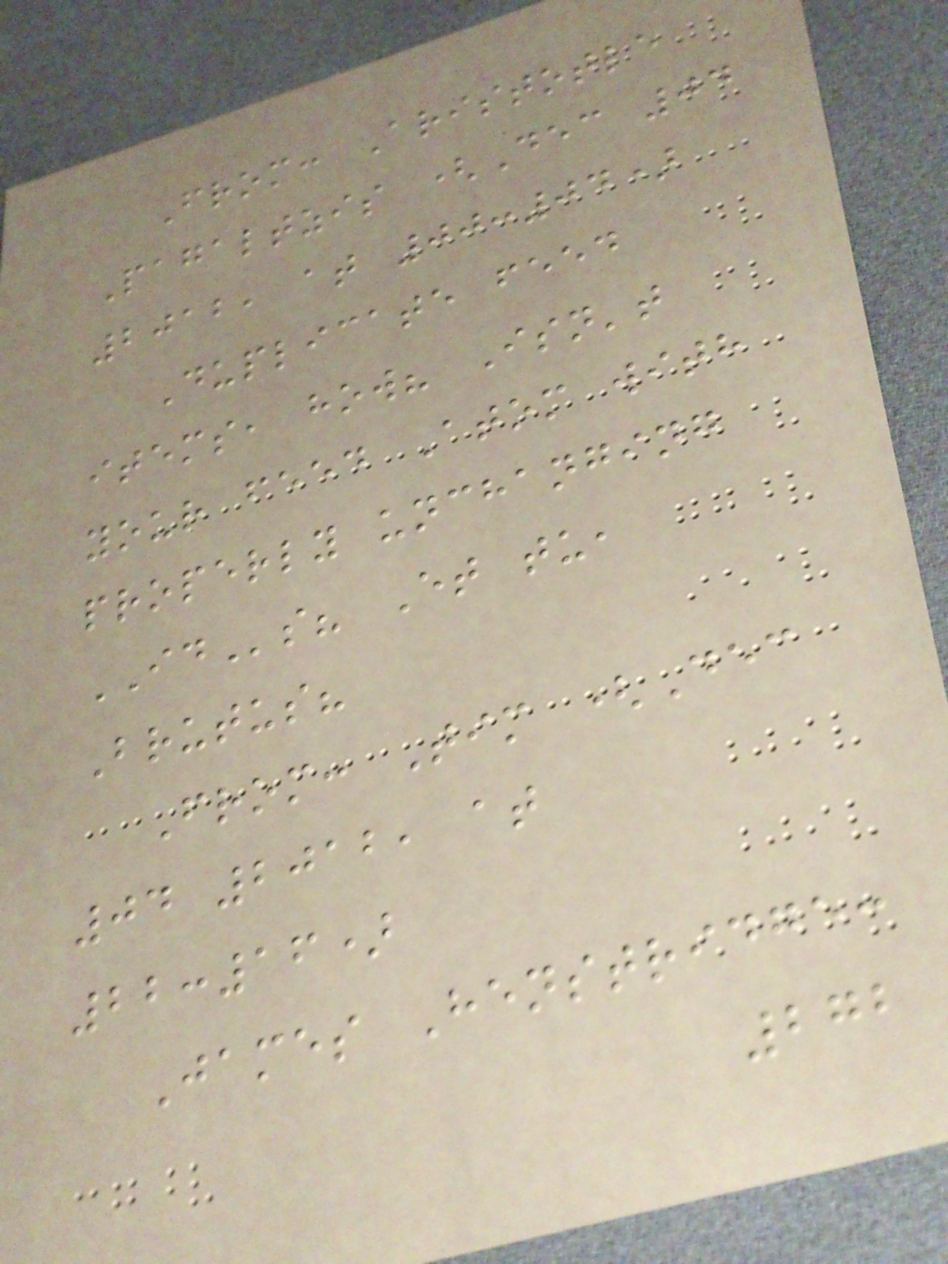From: Aristotle
Pagaltzis (Dec 04
2012, at 00:04)
Duplicate feed
items, how? Isn't
your feed Atom with
properly unchanging
IDs? Et tu,
Brutus?
From: Tim (Dec
04 2012, at
22:16)
James Henstridge:
272
